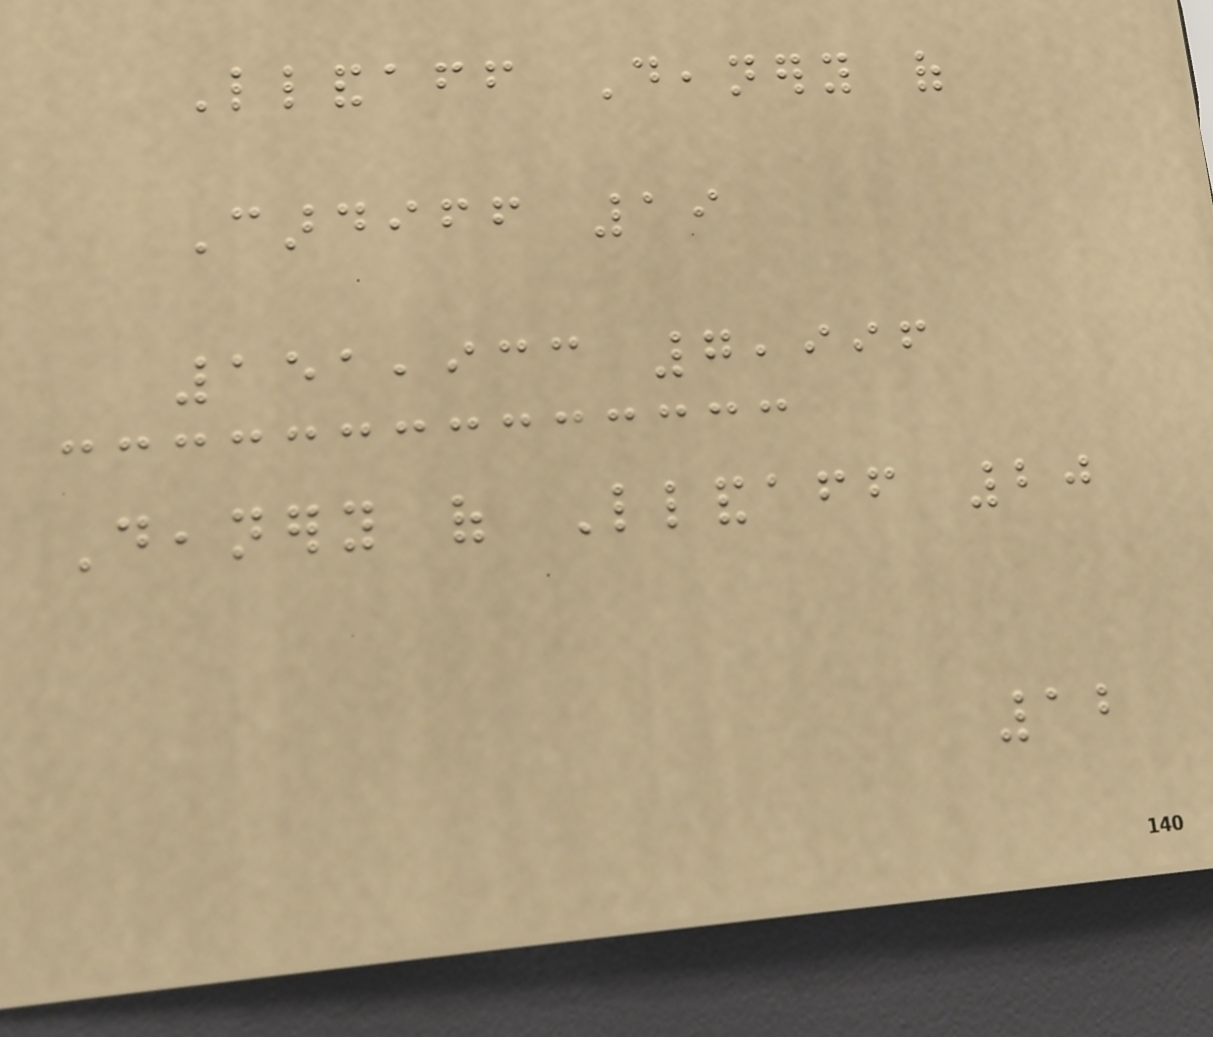Llandaff Deanery of
Cardiff 19
151,933 7,996
Deanery of Llandaff 20
12
